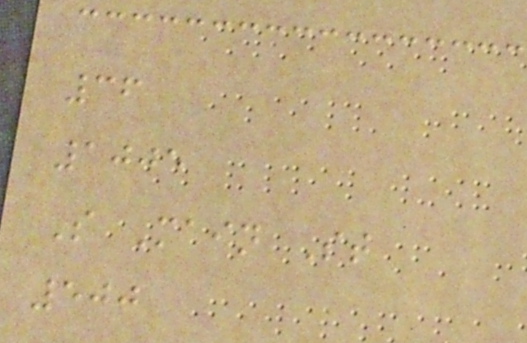36
1005
S Main St
500
